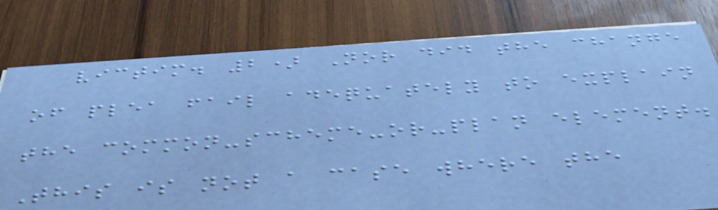victim. 2) Nor did the change
of plea fail adequately to explain
the common-scheme-or-plan element.
This is not a case where the
